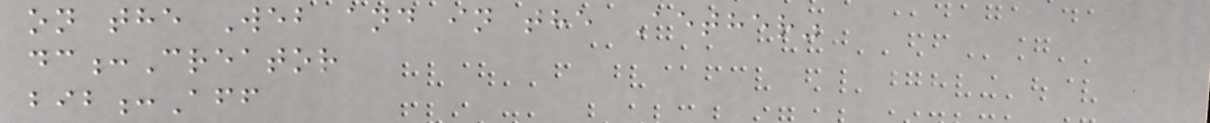on the Web and in the Aether"
dc:Creator
bib:Aff
